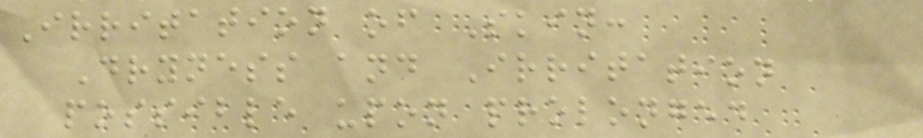Irritation of Skin:
Dryness and Irritation
possible upon prolonged
